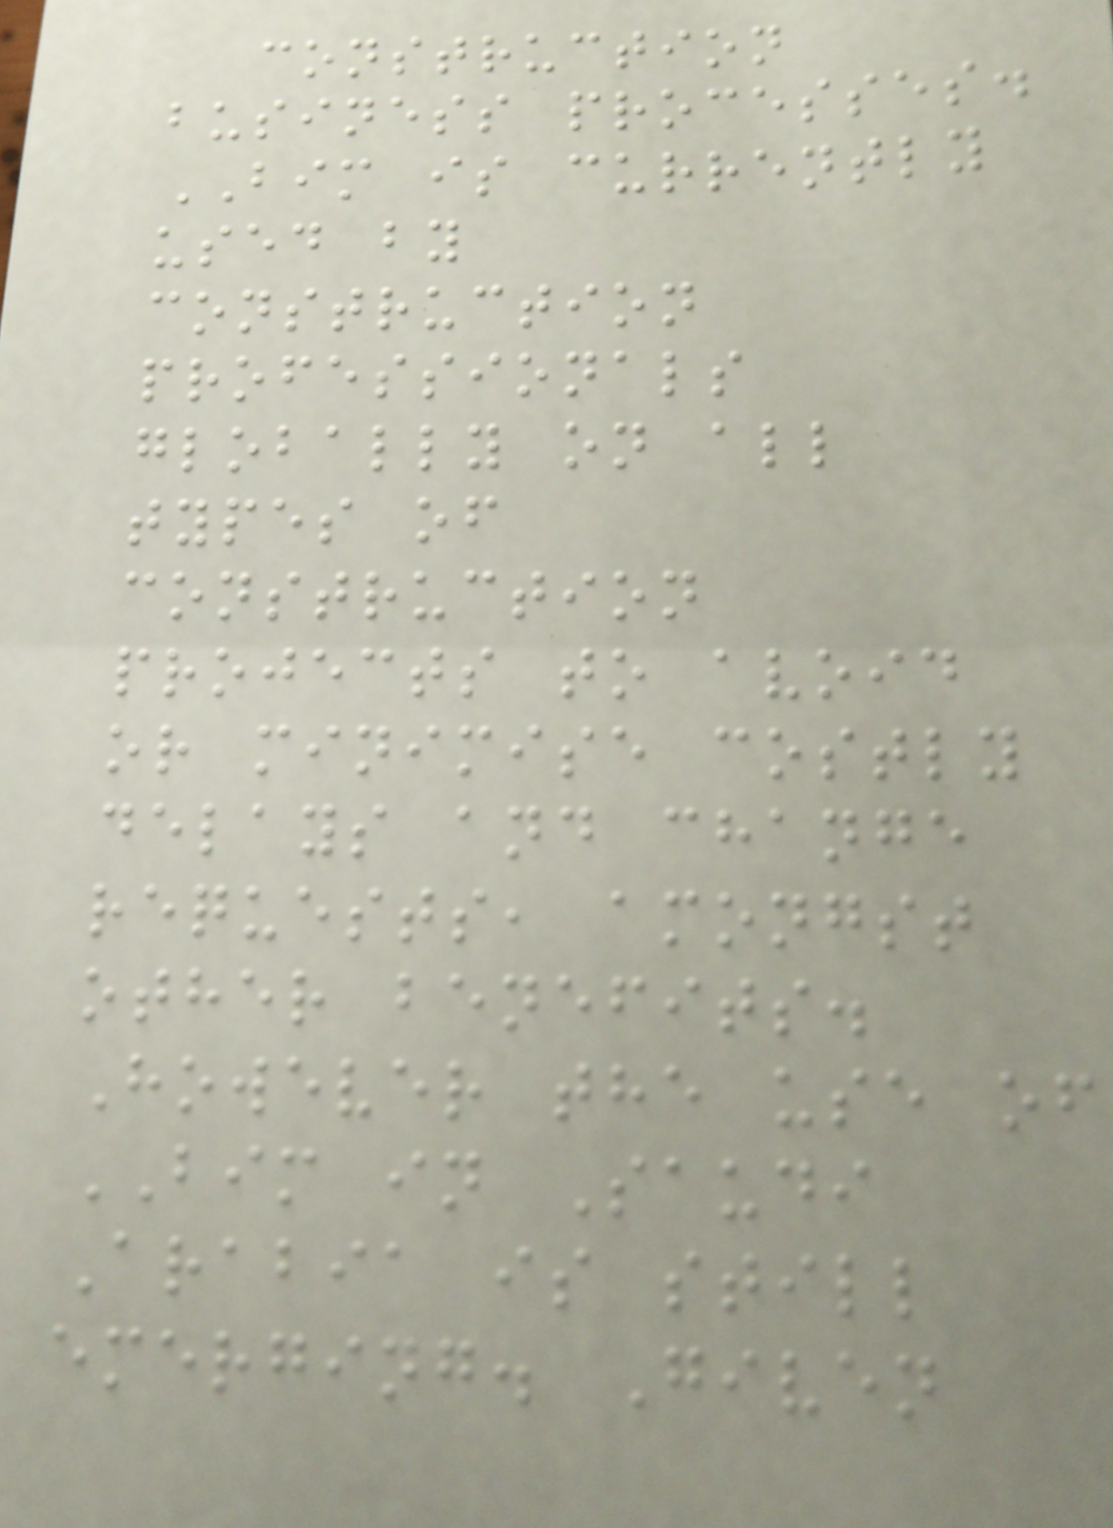construction
business processes.
BIM is currently
used by
construction
professionals
globally on all
types of
construction
projects to avoid
or minimise costly
delays and change
requests, amongst
other benefits.
However the use of
BIM in Saudi
Arabia is still
emerging. Given
